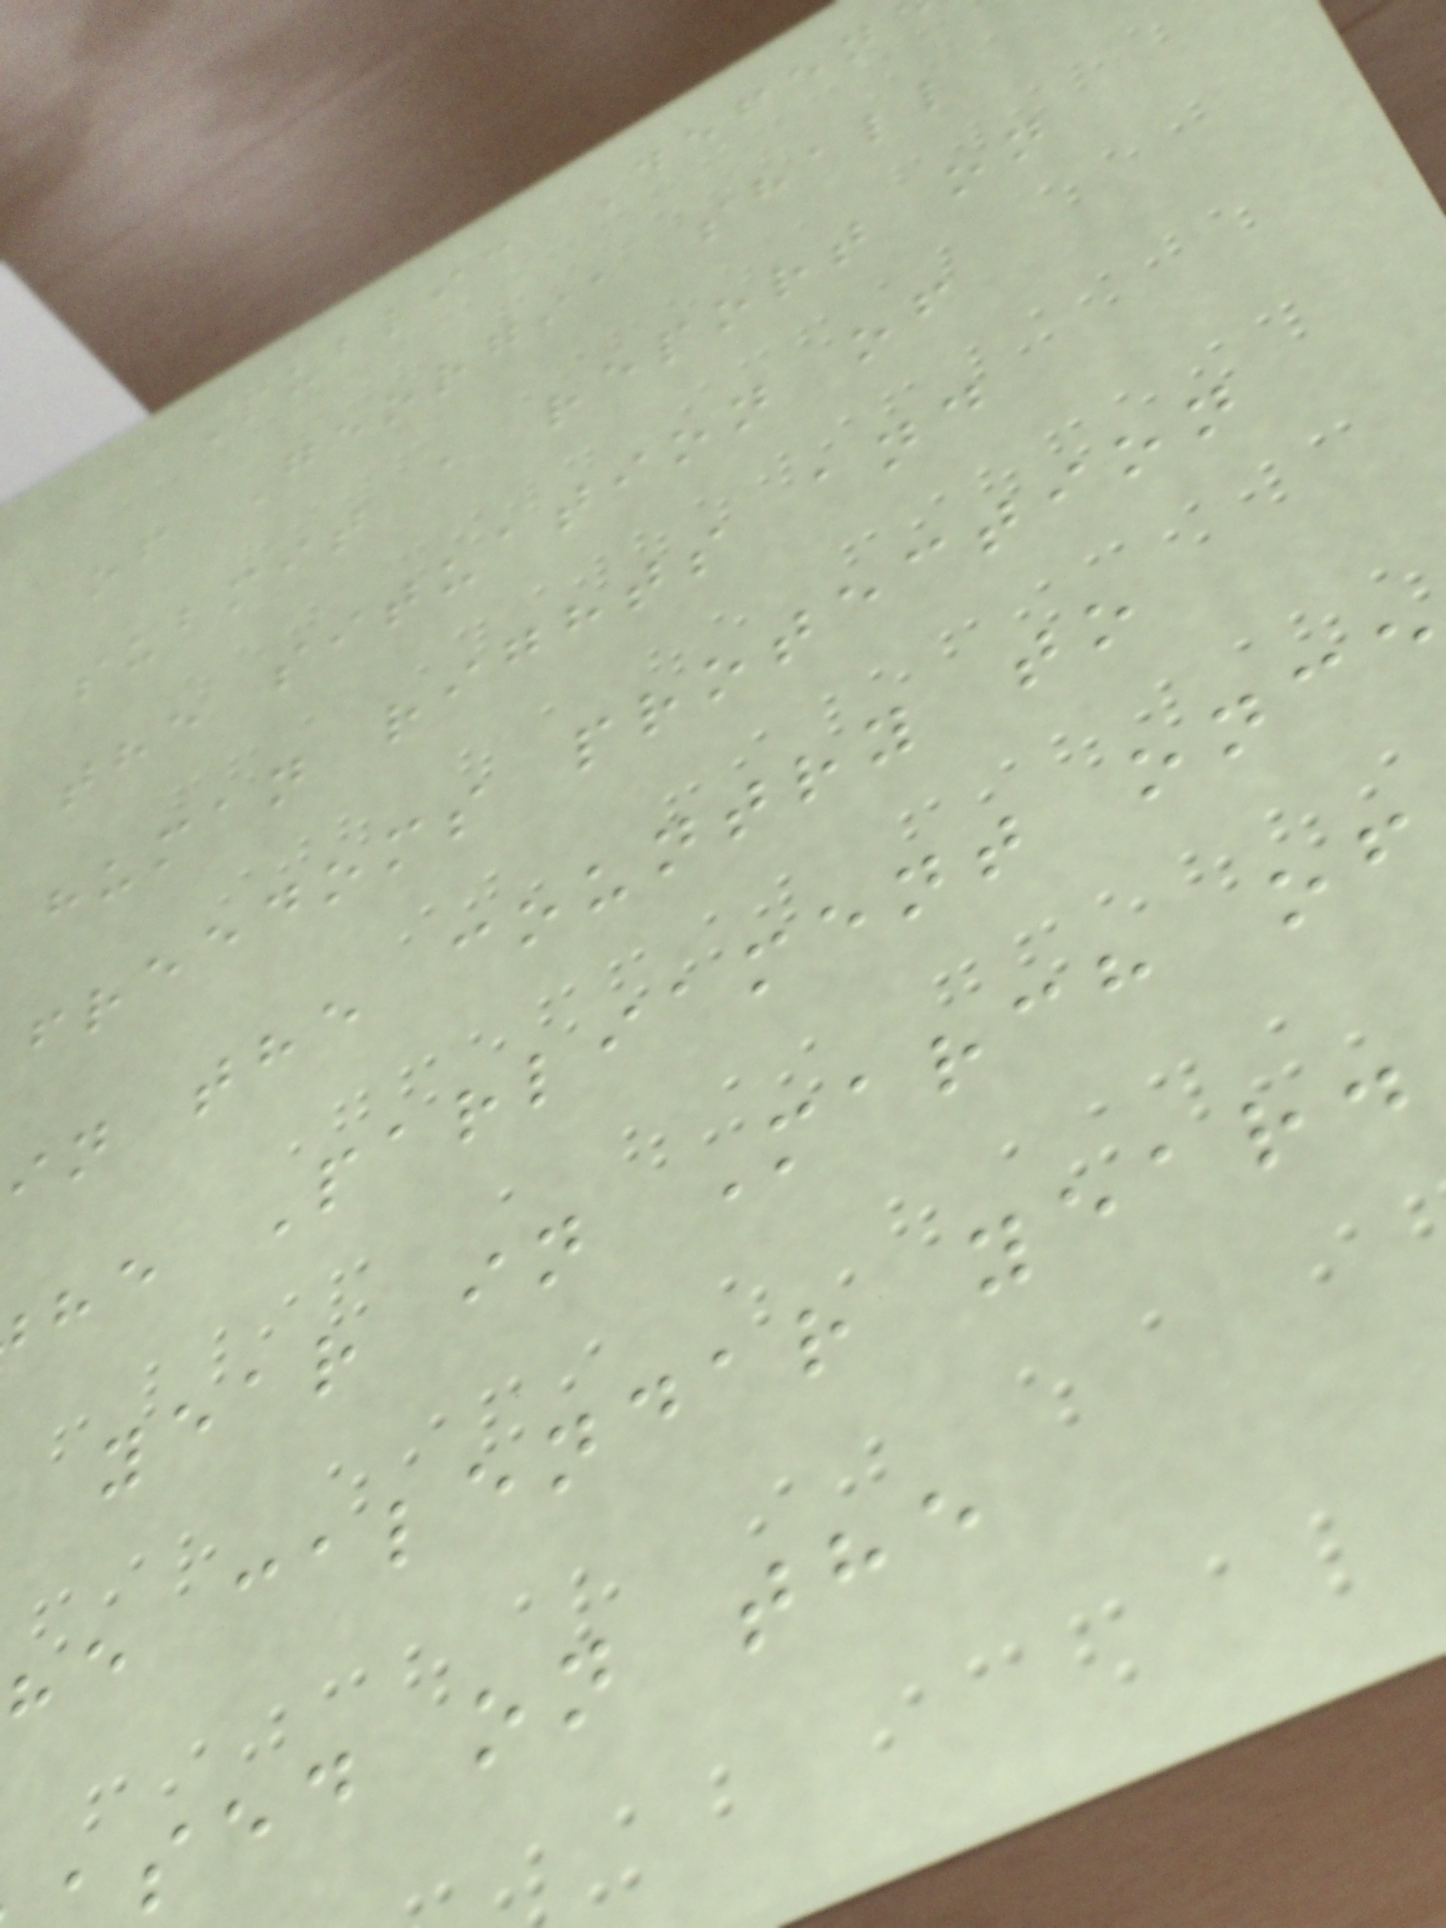Public Defen
of Georgia shall
submit a report on
the situation of
human rights and
freedoms protection
in the country to
he Parliament once
year in March of
he calendar year.
sed on the
